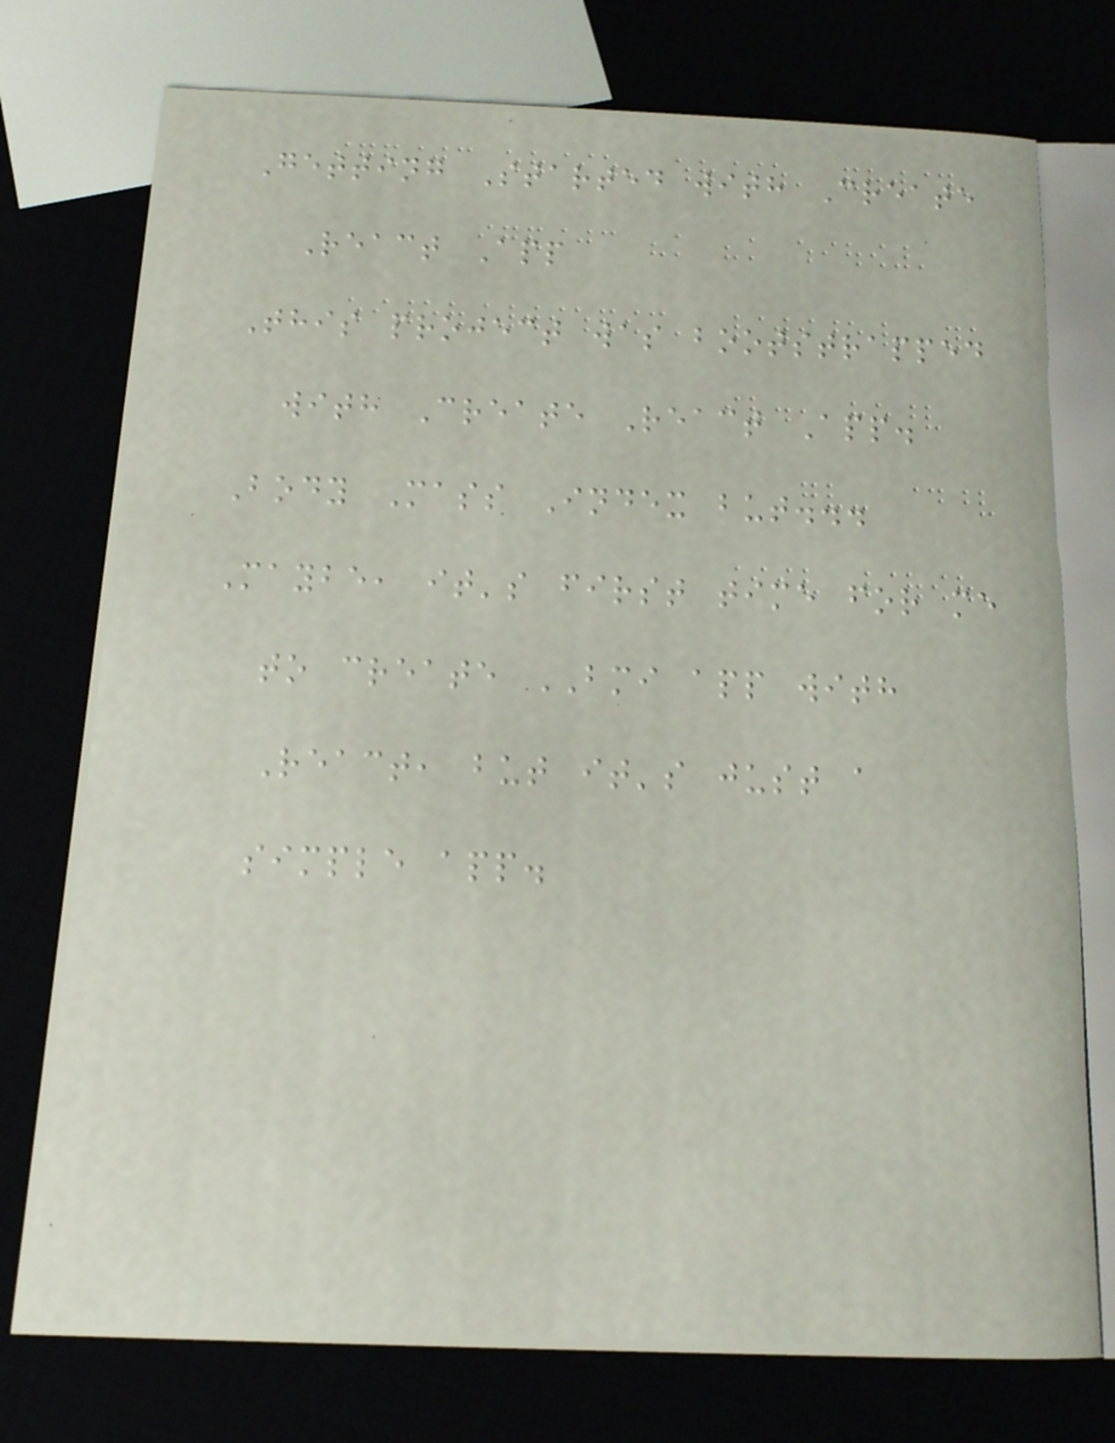Getting Started with Create
React App
This project was bootstrapped
with Create React App.
Body Mass Index but...
Maybe, it's first time for me
to create BMI app with
React, but it's just a
simple app.
